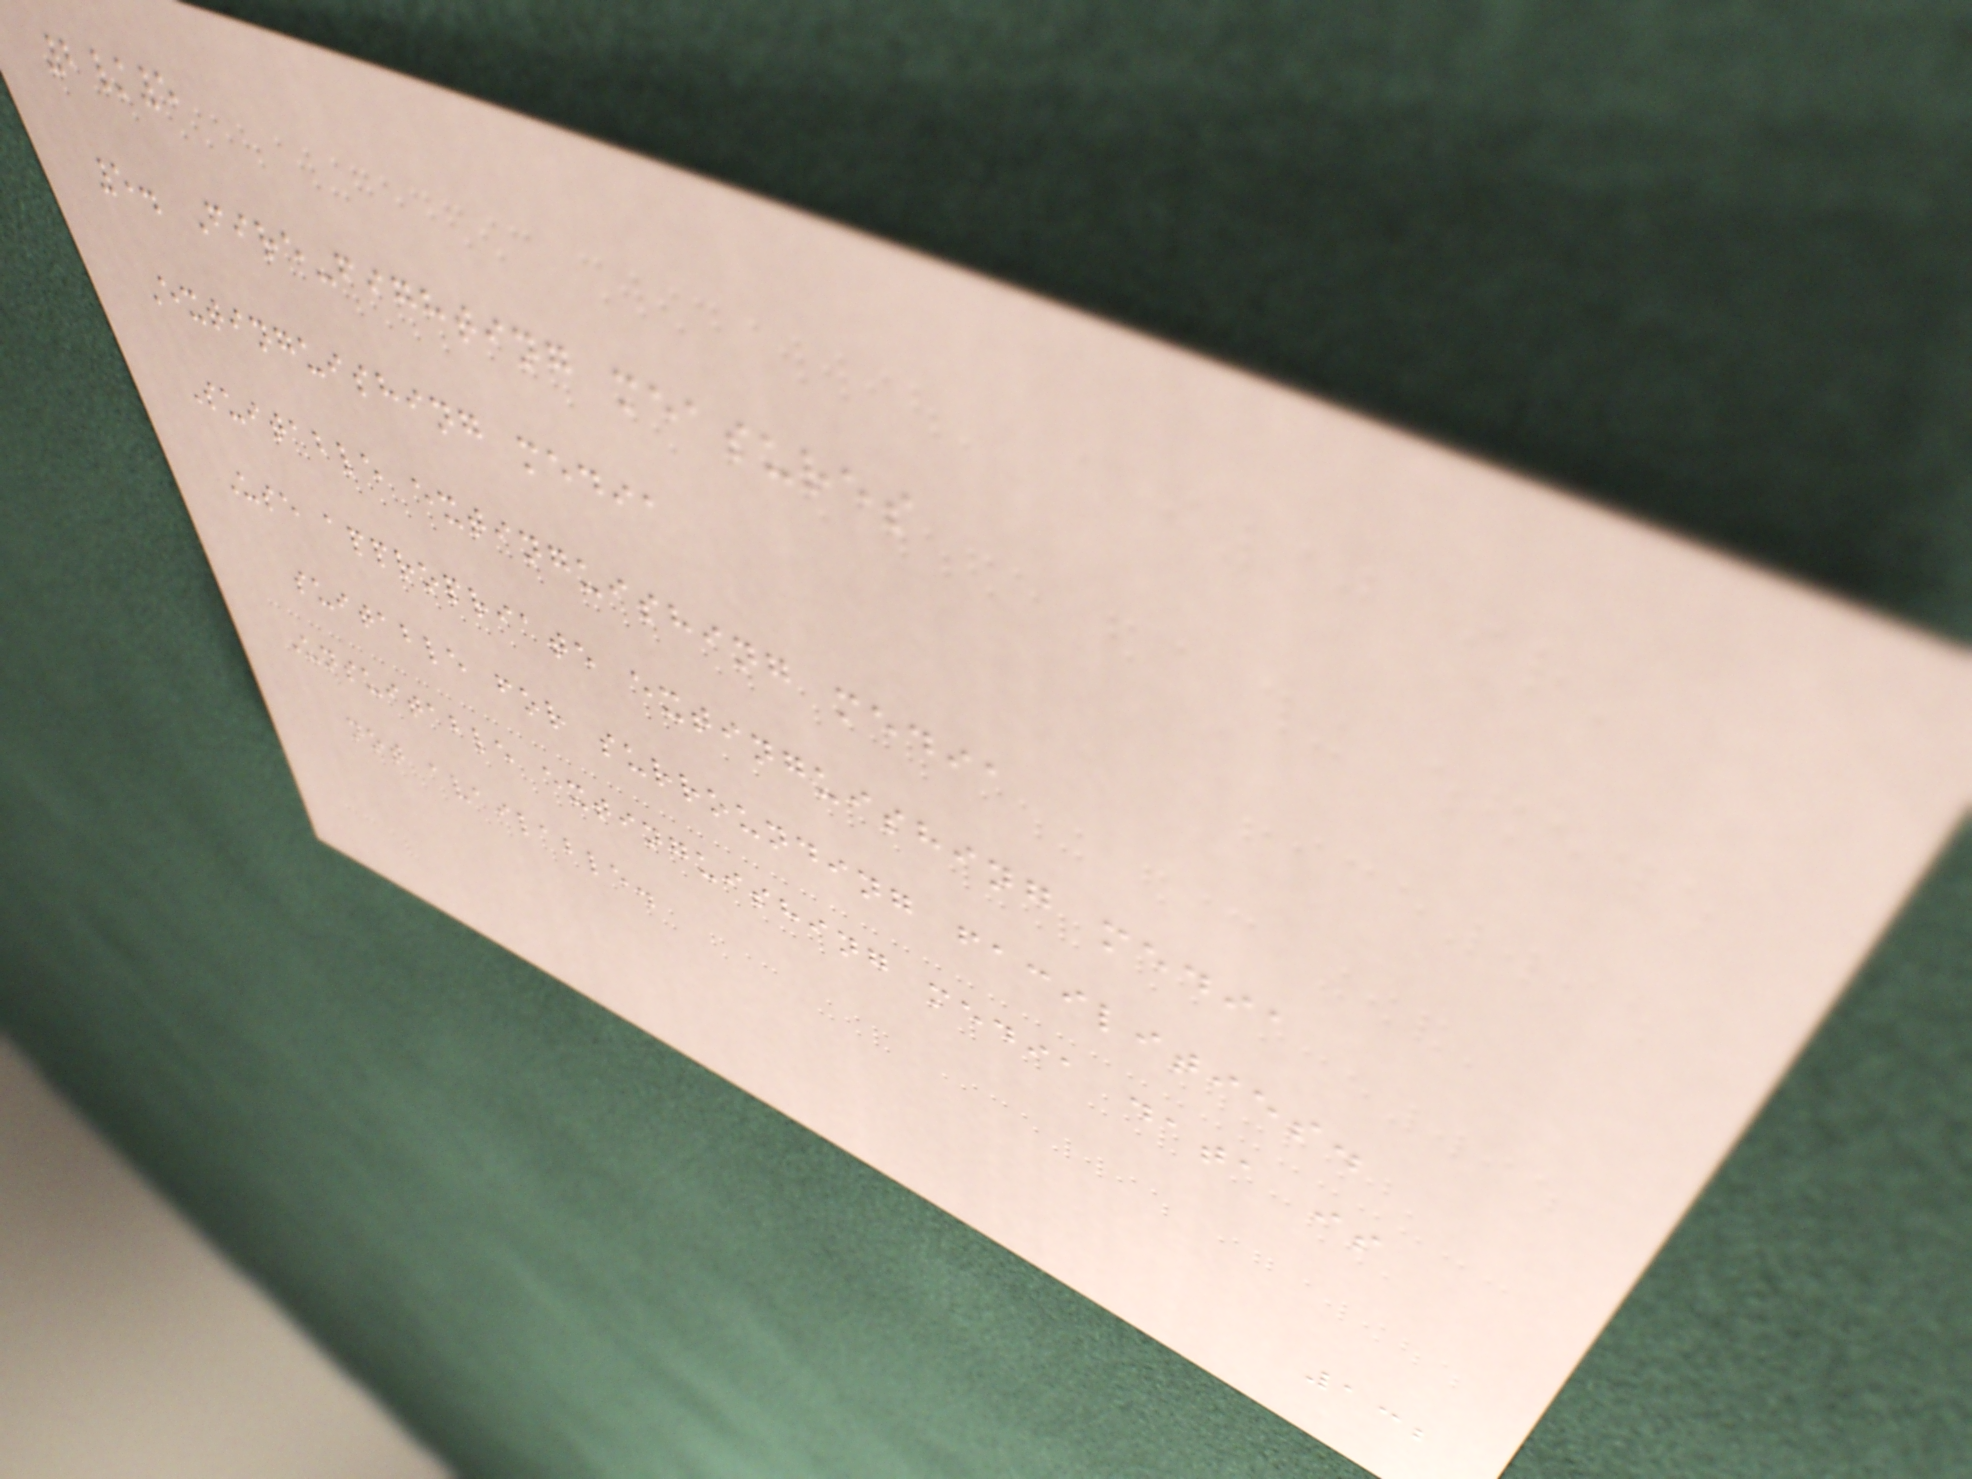2/5
5. Fire-fighting measures
Extinguishing media
Suitable extinguishing media
Use appropriate extinguishing media
suitable for surrounding facilities.
Unsuitable extinguishing media data is
not available.
132
